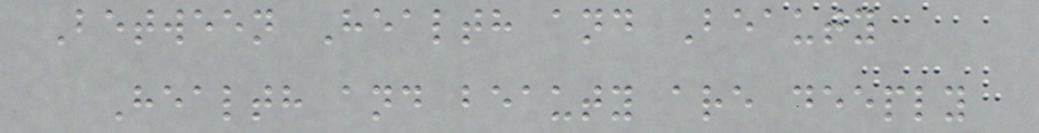Between Health and Beauty
Health and beauty are deeply
